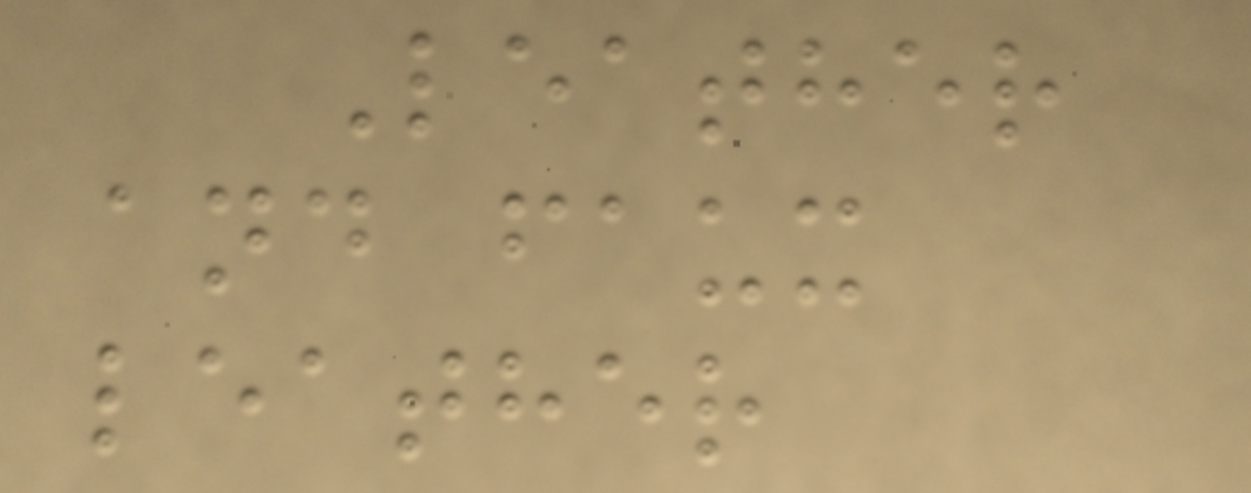Leather
and faux
leather
